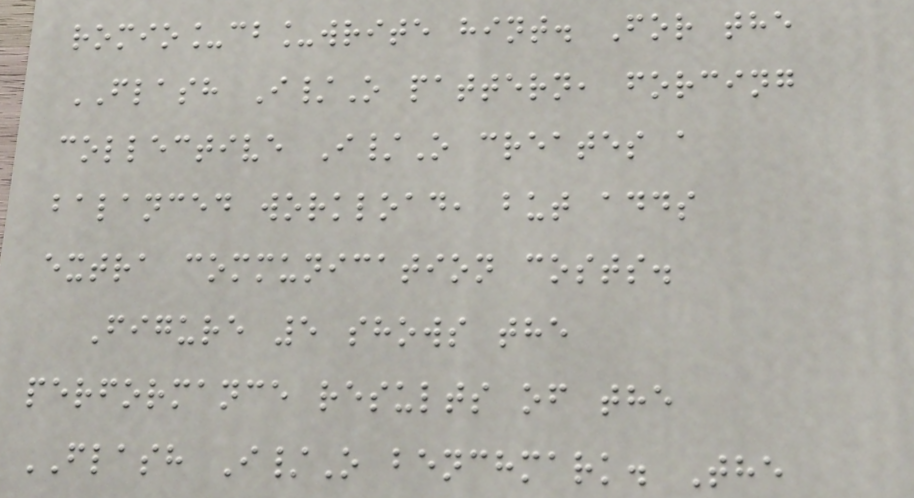romio_cb_write hint. For the
FLASH I/O pattern, forcing
collective I/O creates a
balanced workload, but adds
extra communication costs.
Figure 5 shows the
performance results of the
FLASH I/O benchmark. The
